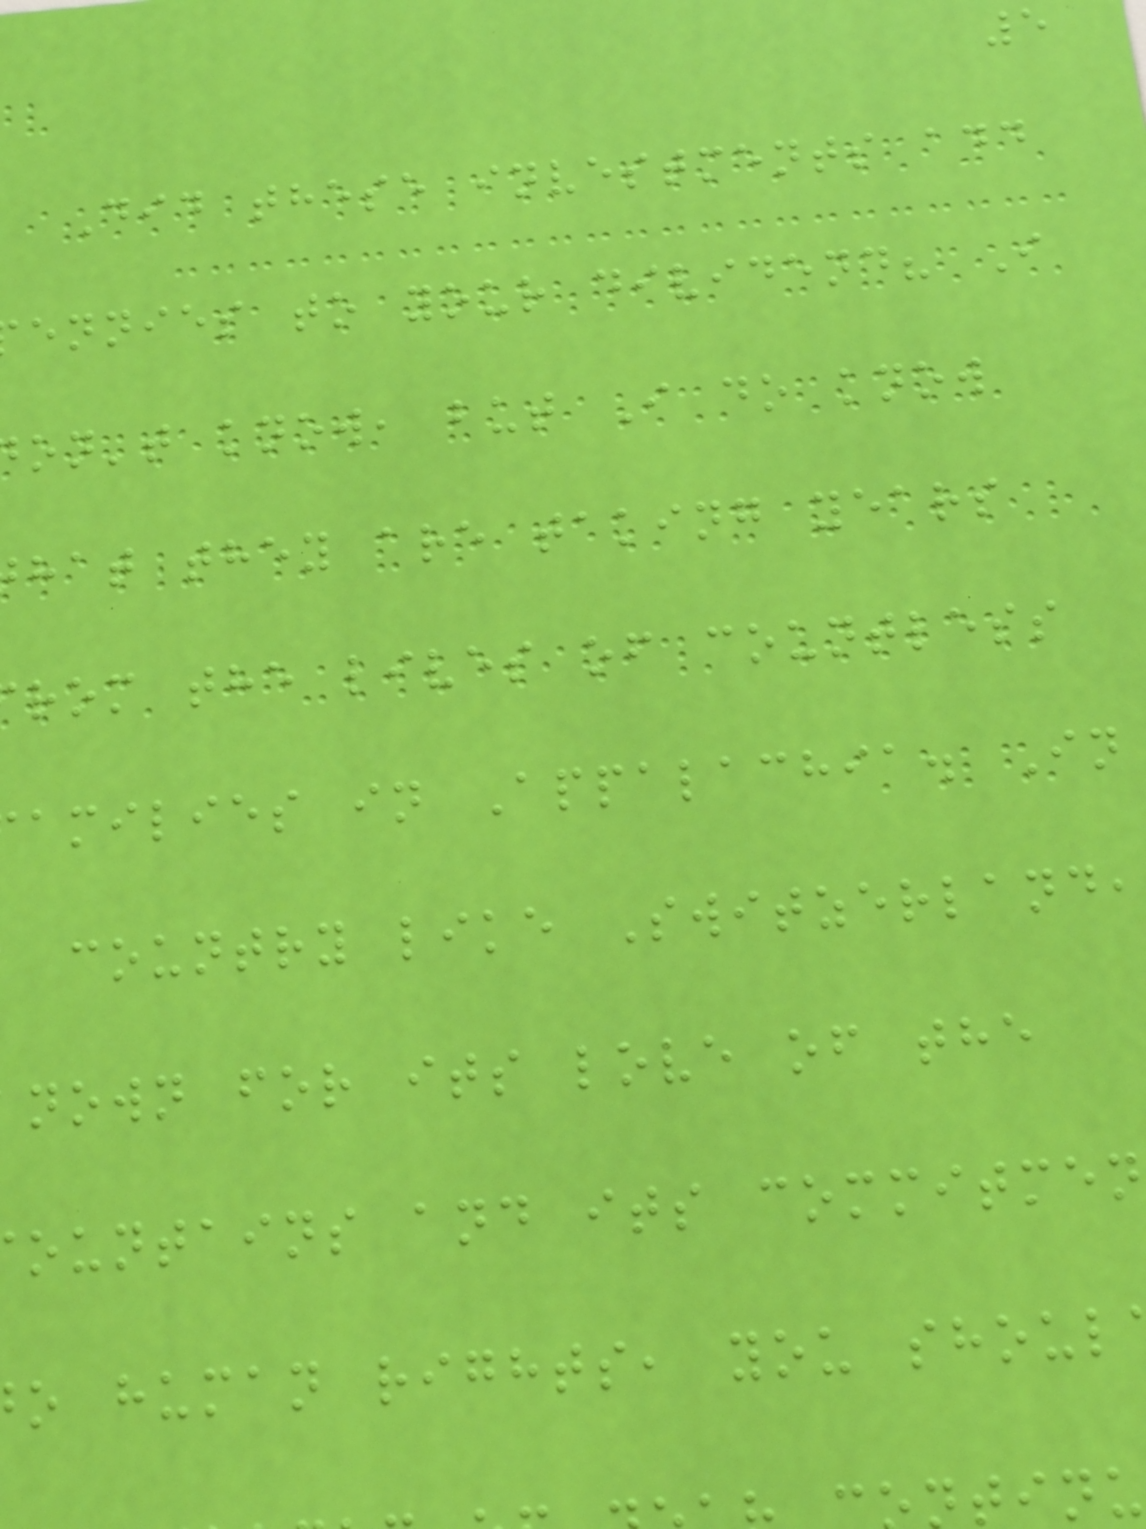5
Did these investments add
ennies to your dividend? I
on't know, but I do know
hat they are taking years
rom the lives of countless
amilies in Appalachia. In
country like Switzerland,
nown for its love of the
ountains and its commitmen
o human rights, you shoul
